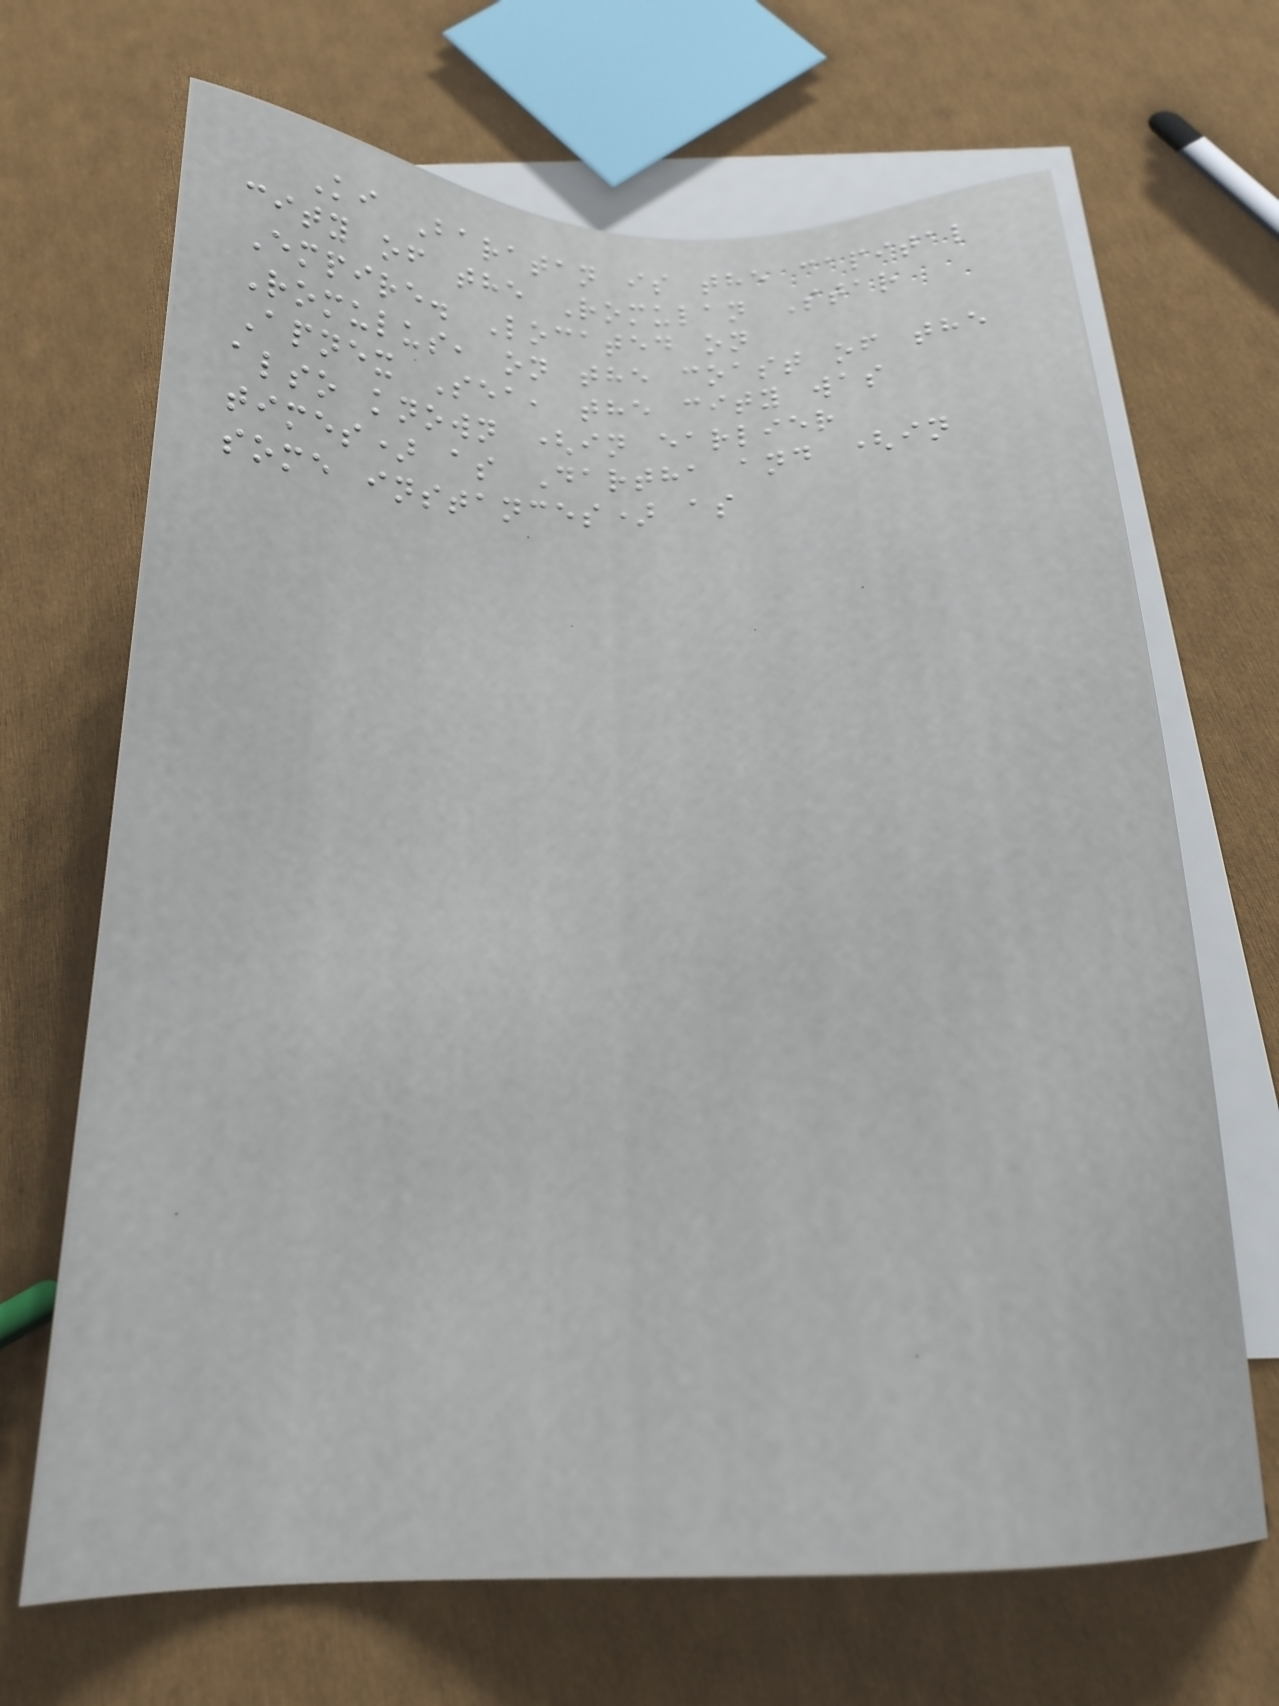Ki Baratan is the capital
city of the Romulan Star
Empire. Located on
Romulus, on the coast of the
Apnex Sea, the city was
also known (in earlier
times) as Dartha and (in
some instances) as
